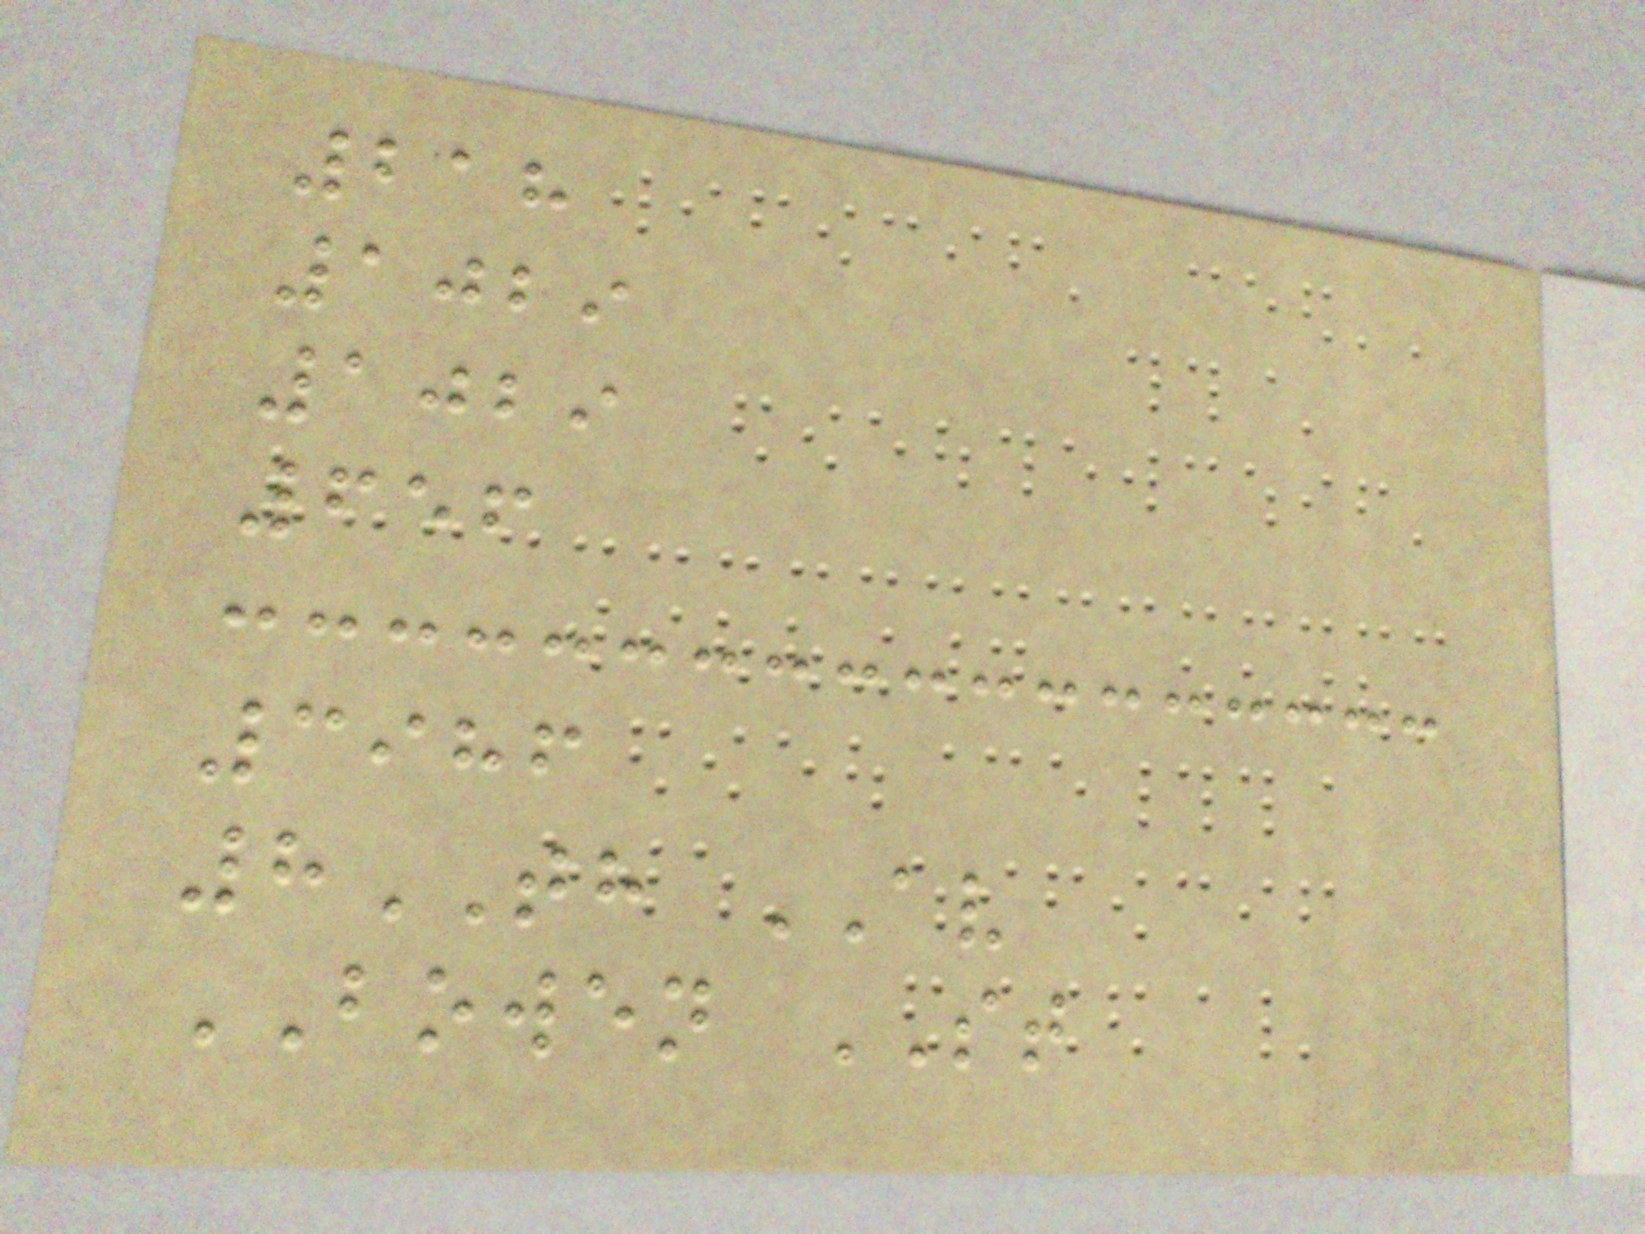218
1029
1029
656
3986
8TH AV
BOWEN ST
